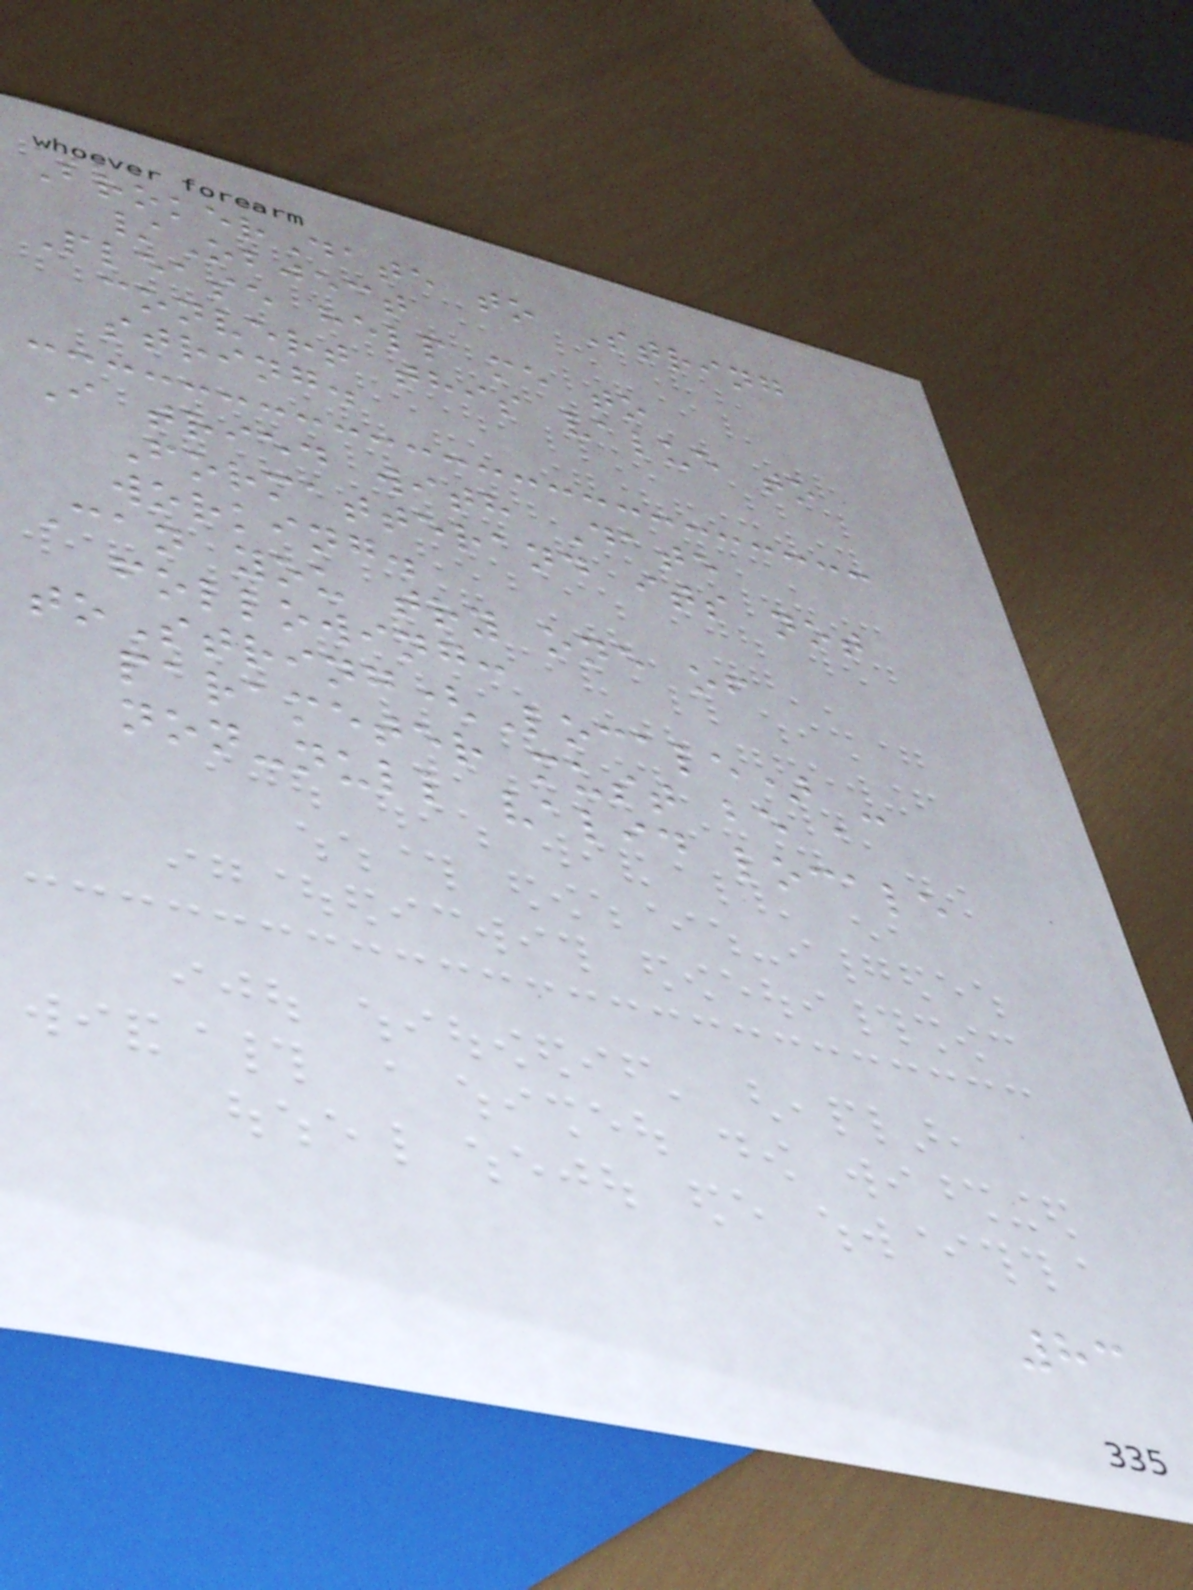BrokerDate to String
/Object
Please help me to
convert this value to
string.
I tried with Date
Formatterand its not
working.
Can you try one of
following:
toString(Locale) -
parameter must be a
non-null valid locale
83
